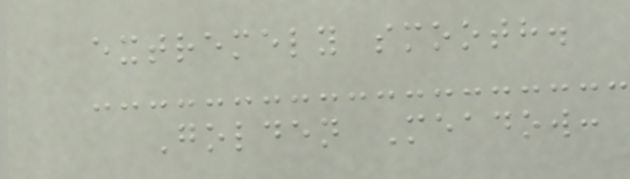extremely smooth.
Golden Meadow:
